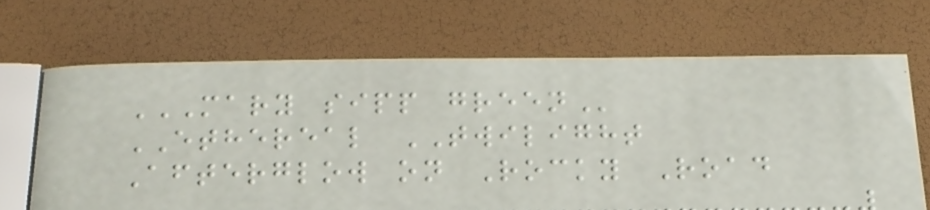MARY SIPP GREEN
ETHEREAL TWILIGHT
Afterglow on Rocky Road
